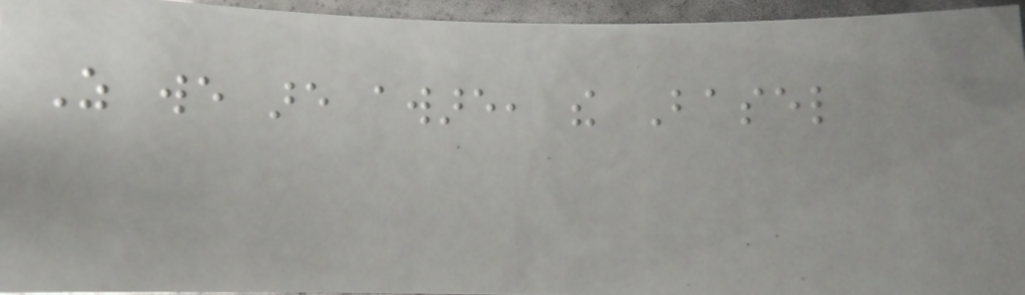As we are aware, the Basel
